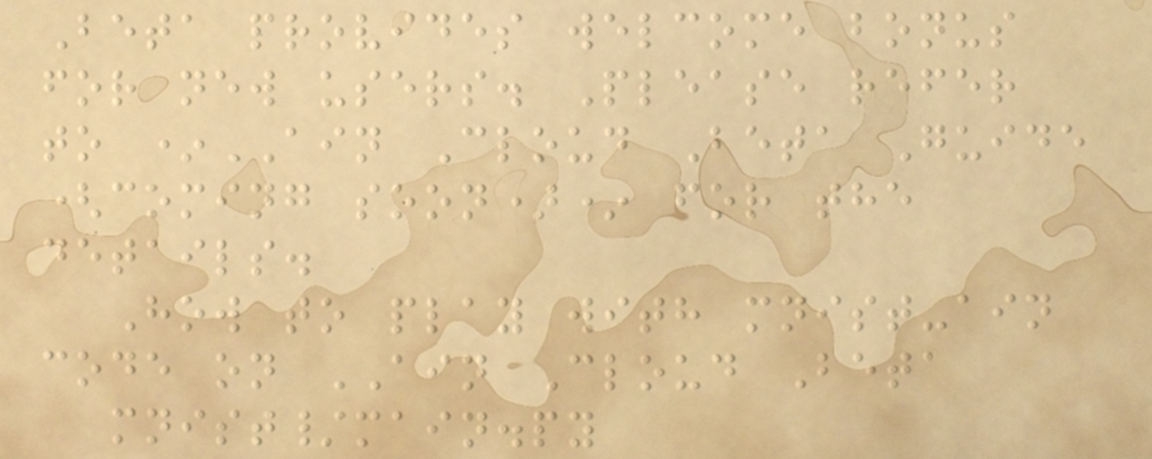Beta provides welcome bonus
for new users. Please refer
to *AIN Cloud Beta Guide
(coming soon)* for the
details.
How to play with mnist-ain
code on AIN Cloud Beta
mnist/main.py
